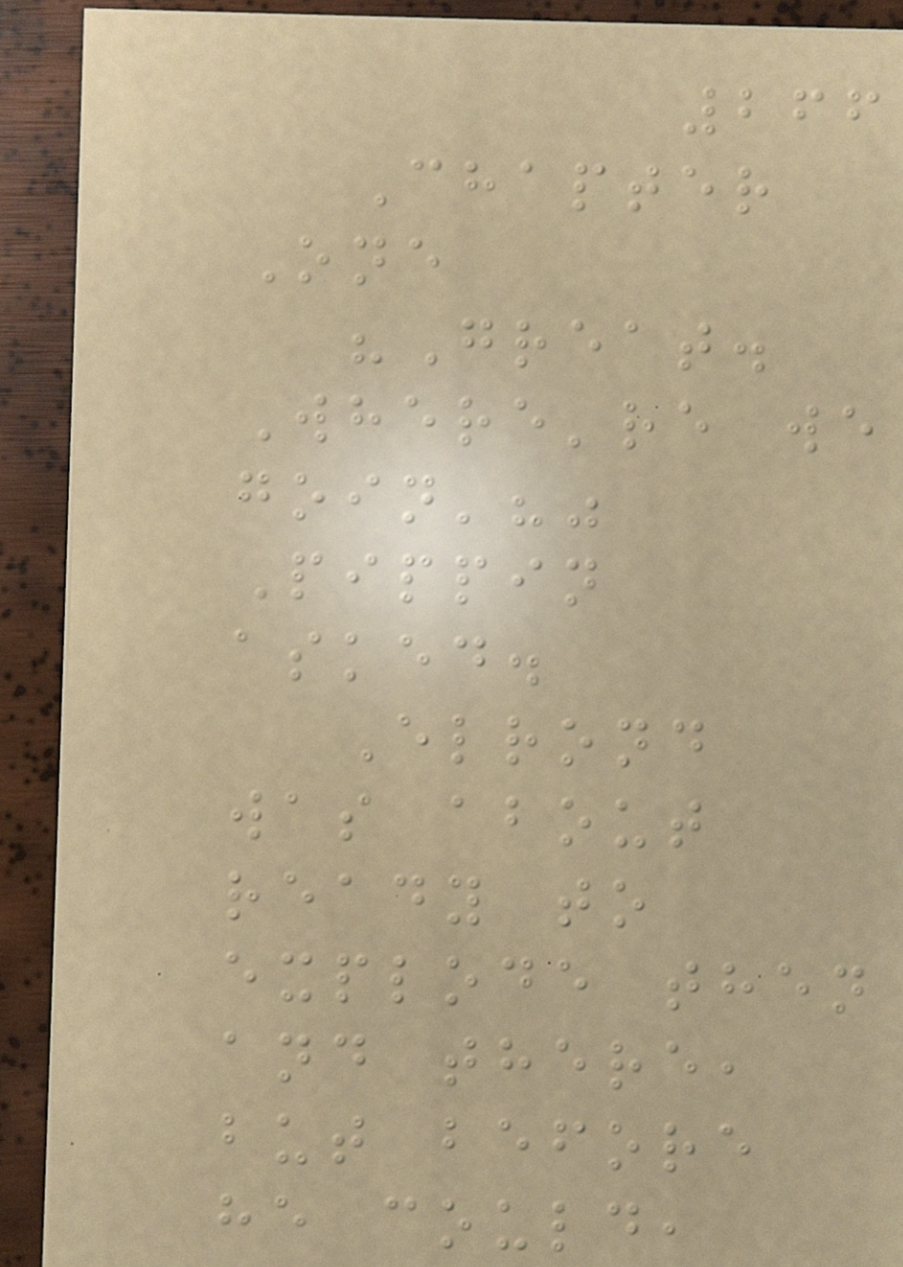266
Chapter
One
"Great.
Where're we
goin'?"
Pippin
asked.
Elrond
was about
ready to
explode then
and there,
but before
he could,
